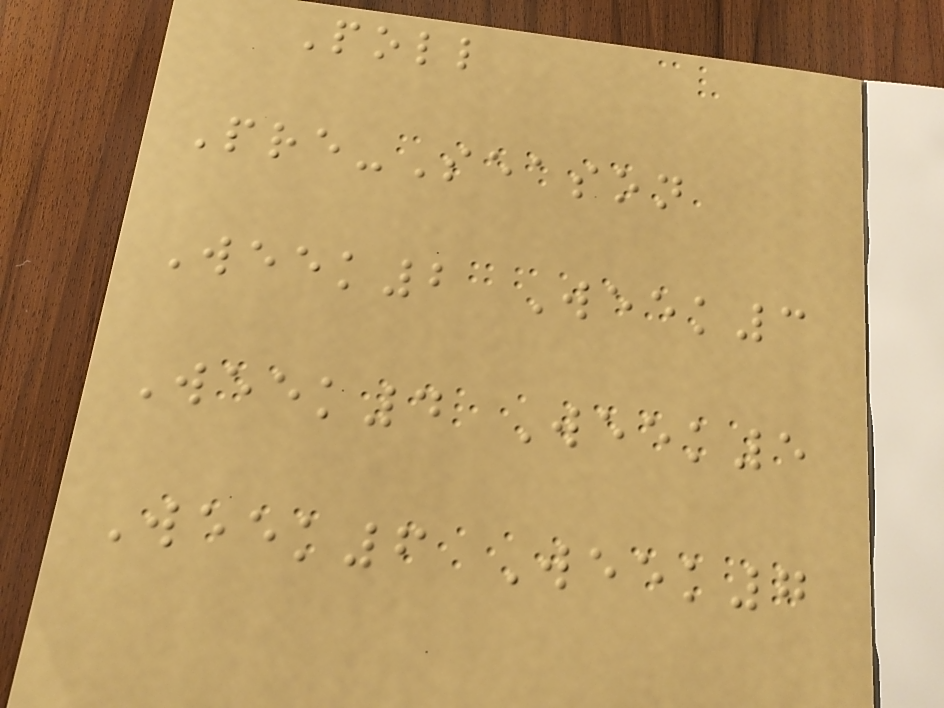Poll
Pre-Season
Week2 Week3
Week4 Week5
Week6 Week7
